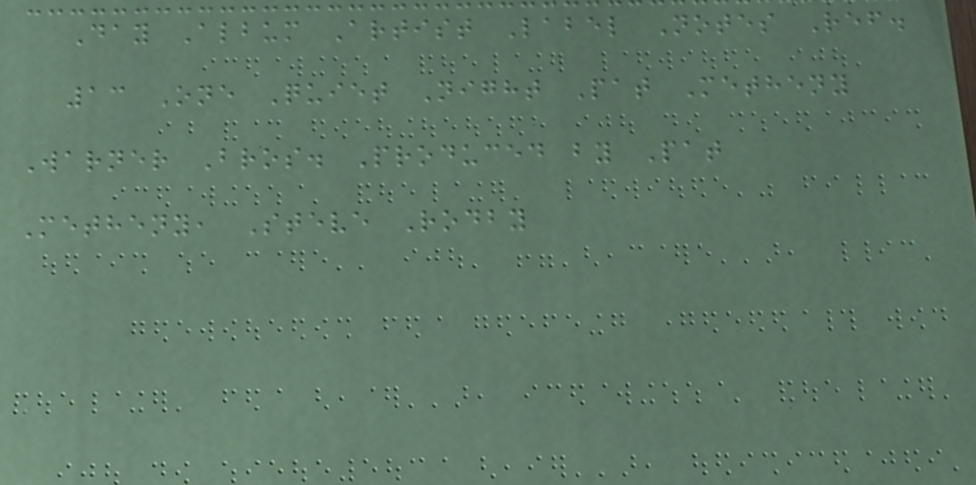Day Album Artist Label Notes Ref.
13 One Quiet Night Pat Metheny
Warner Bros. Produced by Pat
Metheny, Steve Rodby
